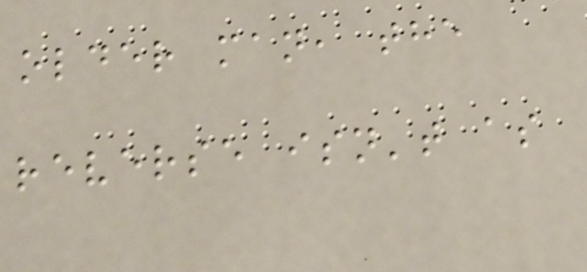older man, the
reverse isn't as
